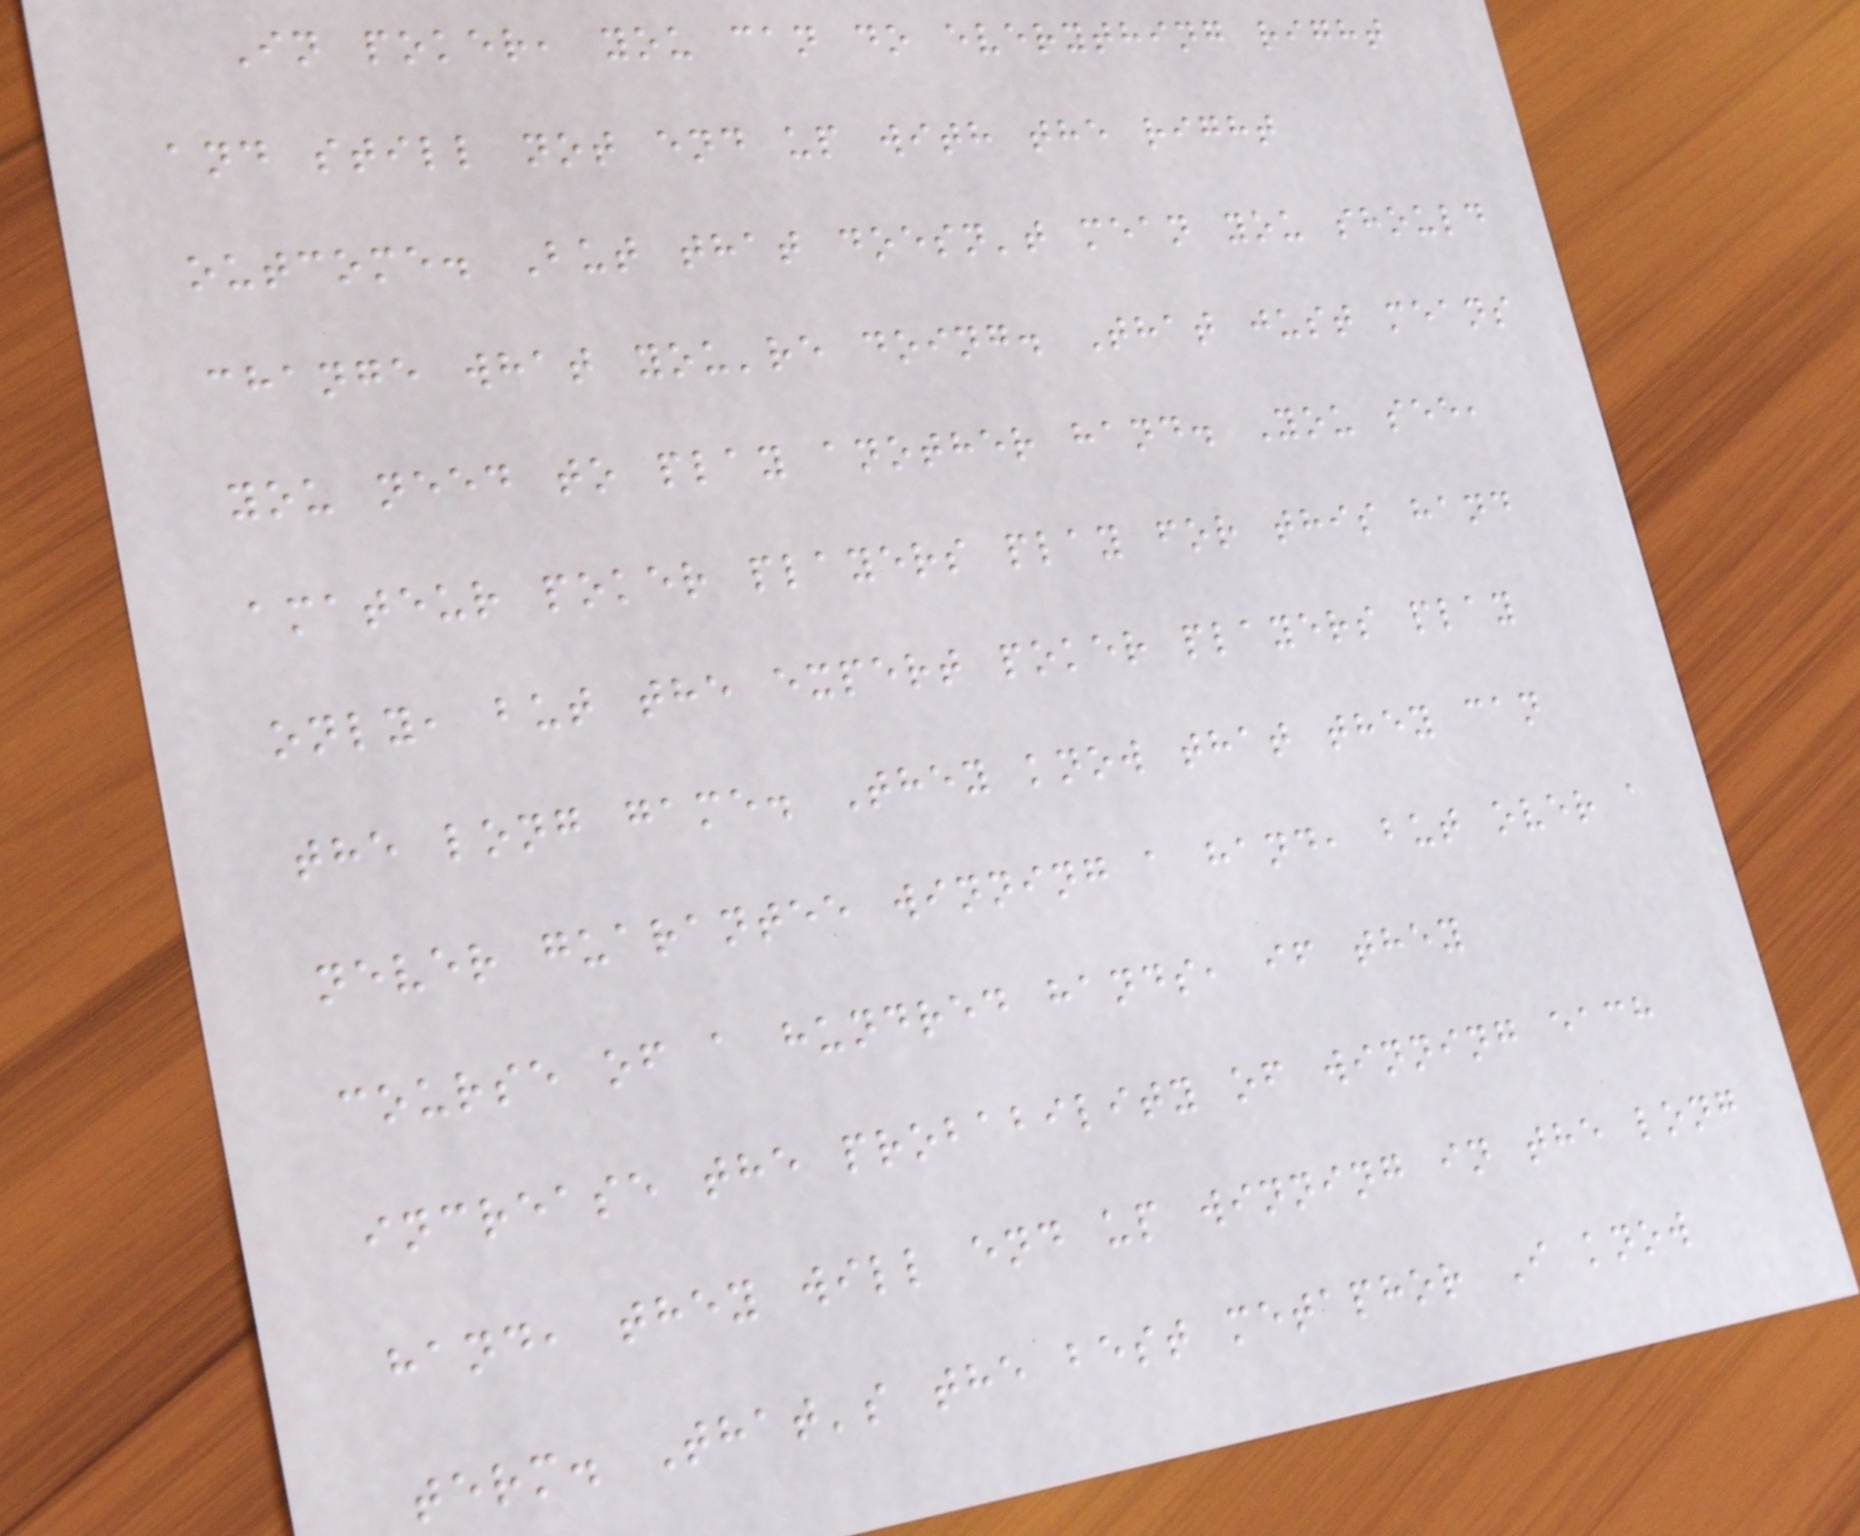In poker, you can do everything right
and still not end up with the right
outcome. But that doesn't mean you should
change what you're doing. That just means
you need to play another hand. You see,
amateur poker players play for this hand
only, but the expert poker players play
the long game. They know that they can
never guarantee winning a hand, but over a
course of a hundred hands, if they
increase the probability of winning each
hand, they will end up winning in the long
term. That's the best metaphor I know
